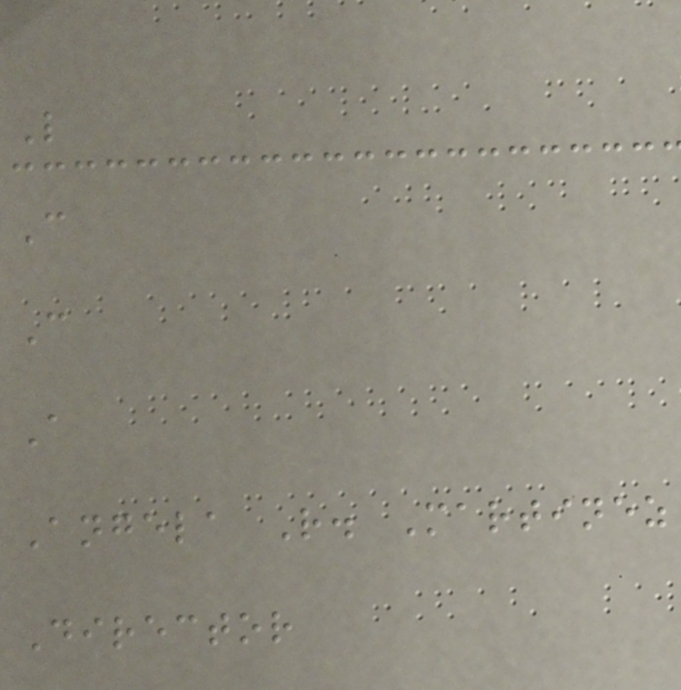L
C
C
A
Angela R. Martinez
Director
